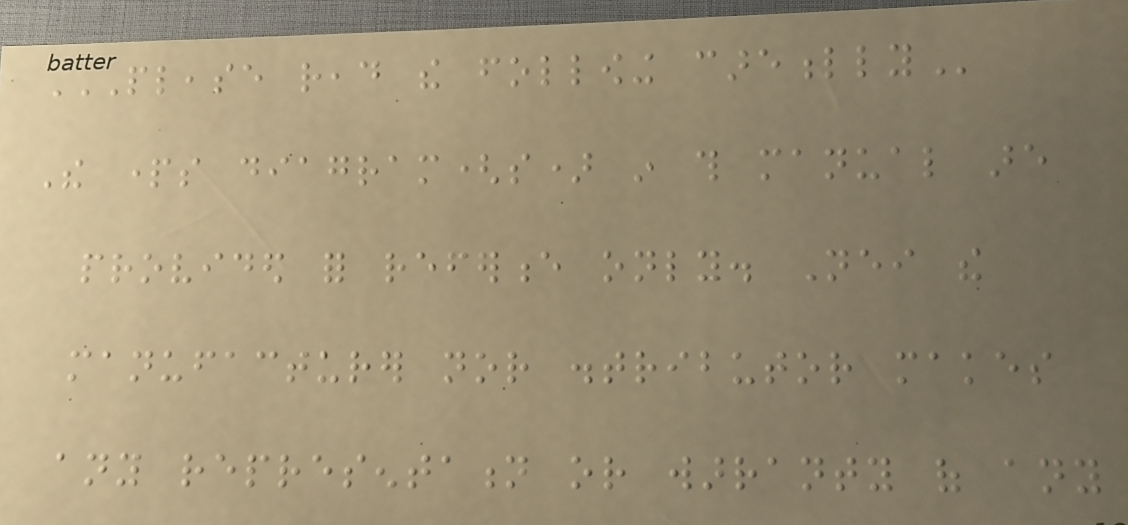PLEASE READ THE FOLLOWING CAREFULLY
The parts diagram(s) in this manual are
provided for reference only. Neither the
manufacturer nor distributor makes
any representation or warranty of any
